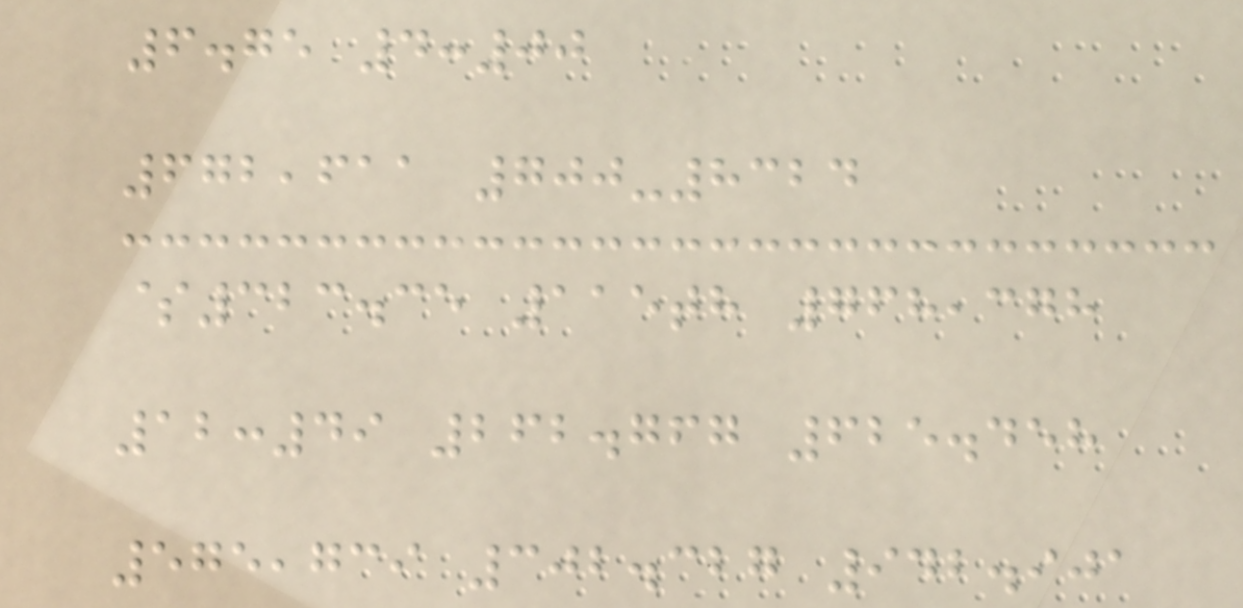6.75 4:00
672,611 700-8324
$323.35 115th 768,378
12:49 262.767 625.458
575,739 302.327 942.901
